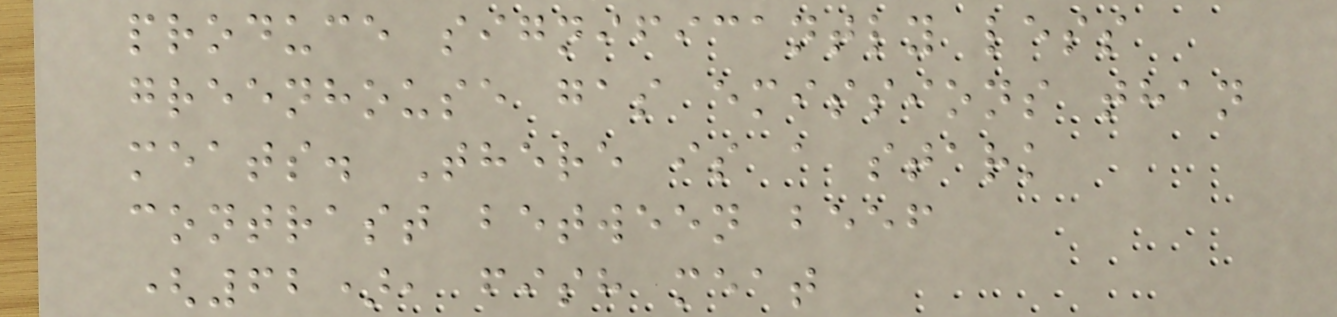produce significantly less
greenhouse gas emissions than
meats. There is a stark
contrast between beef
(62), fish meat
